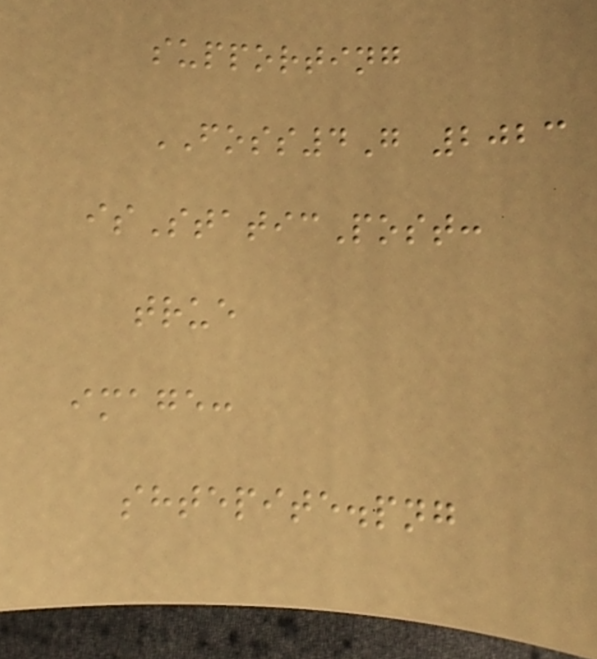supporting
FOSS4G 2023
isStaticPost:
true
image:
shtepite.png
